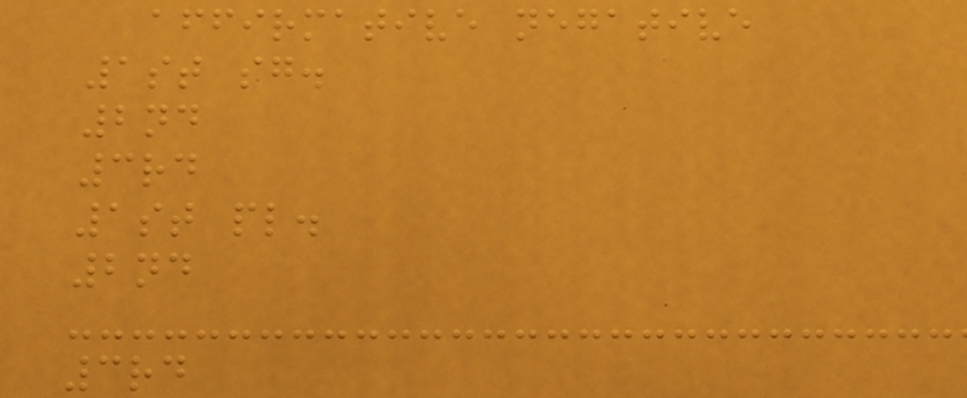affirmative negative
1st sg.
2nd
3rd
1st pl.
2nd
3rd
